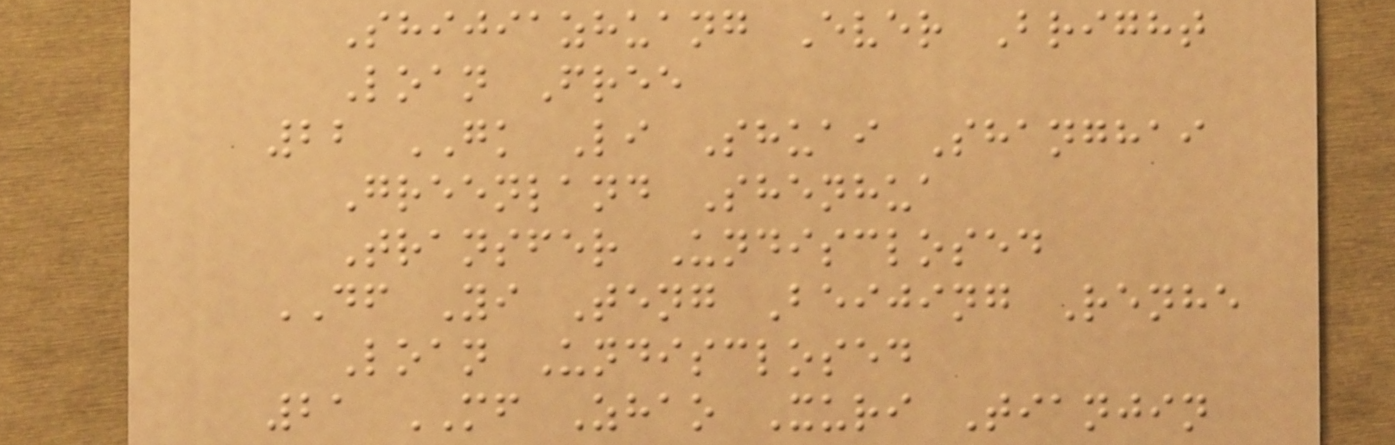Shijiazhuang Ever Bright
Loan Free
22 GK Li Shuai Shanghai
Greenland Shenhua
Transfer Undisclosed
DF Yi Teng Beijing Renhe
Loan Undisclosed
21 MF Zhao Xuri Tianjin
